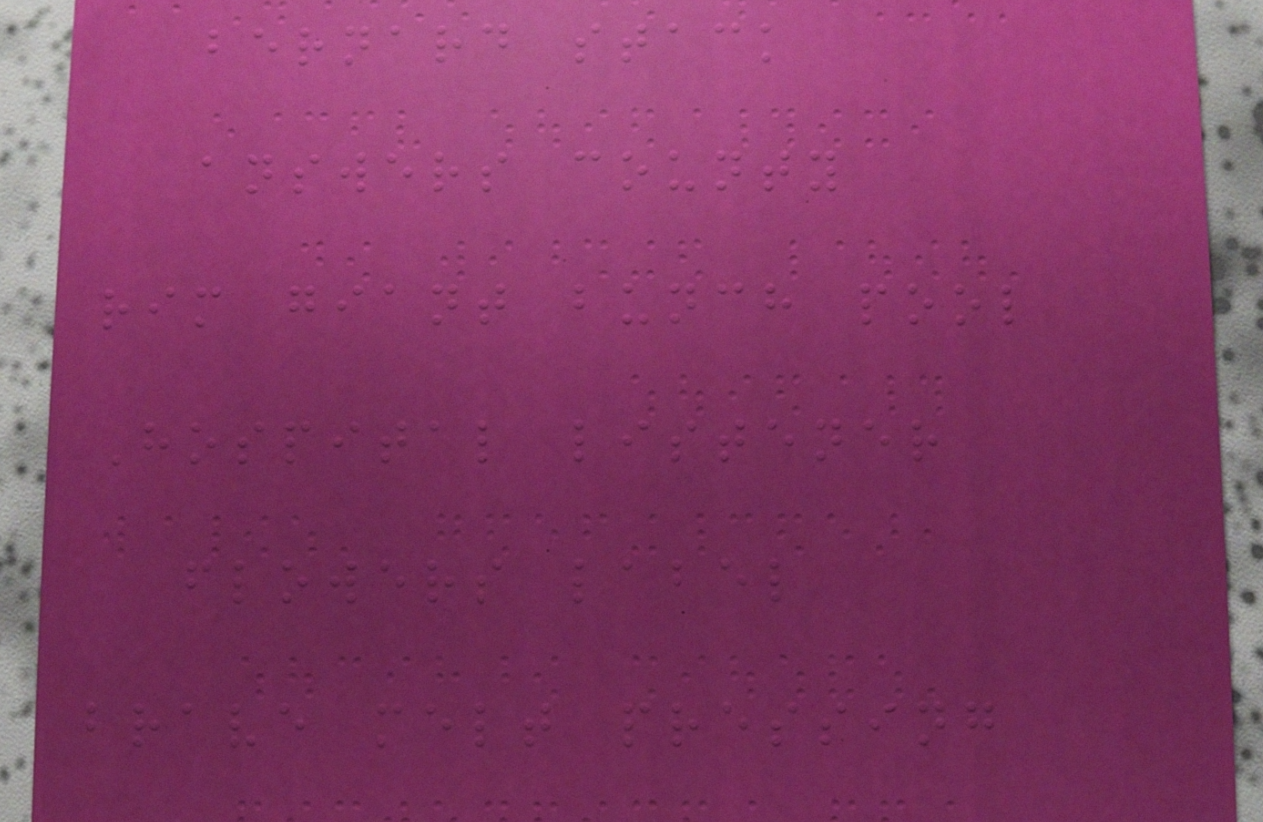bernard stack
answers county
rim giant bunch pool
Hospital listener
flowers label
brave melt pressing
